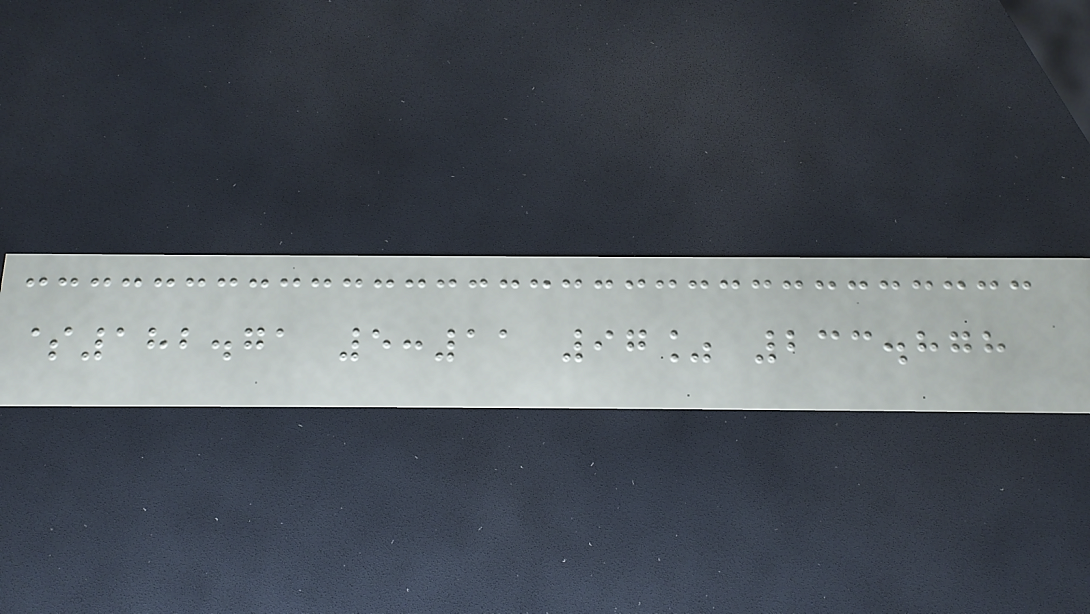$182.71 5:11 97% 233.878
